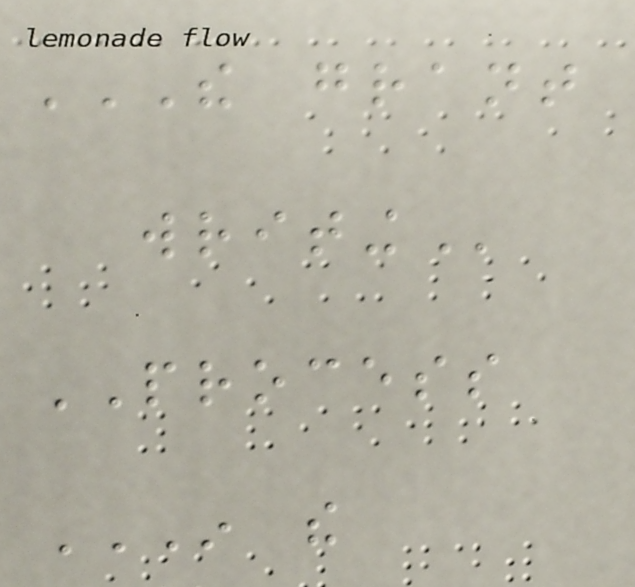THE GRANT
WRITING
PROCESS
IN THE
